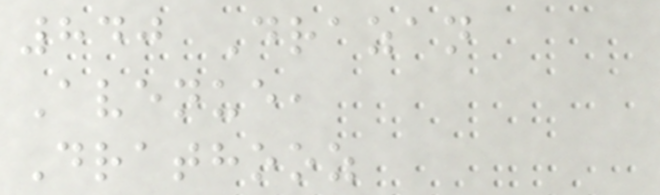840 Drazan
Avenue,
Drathooz
